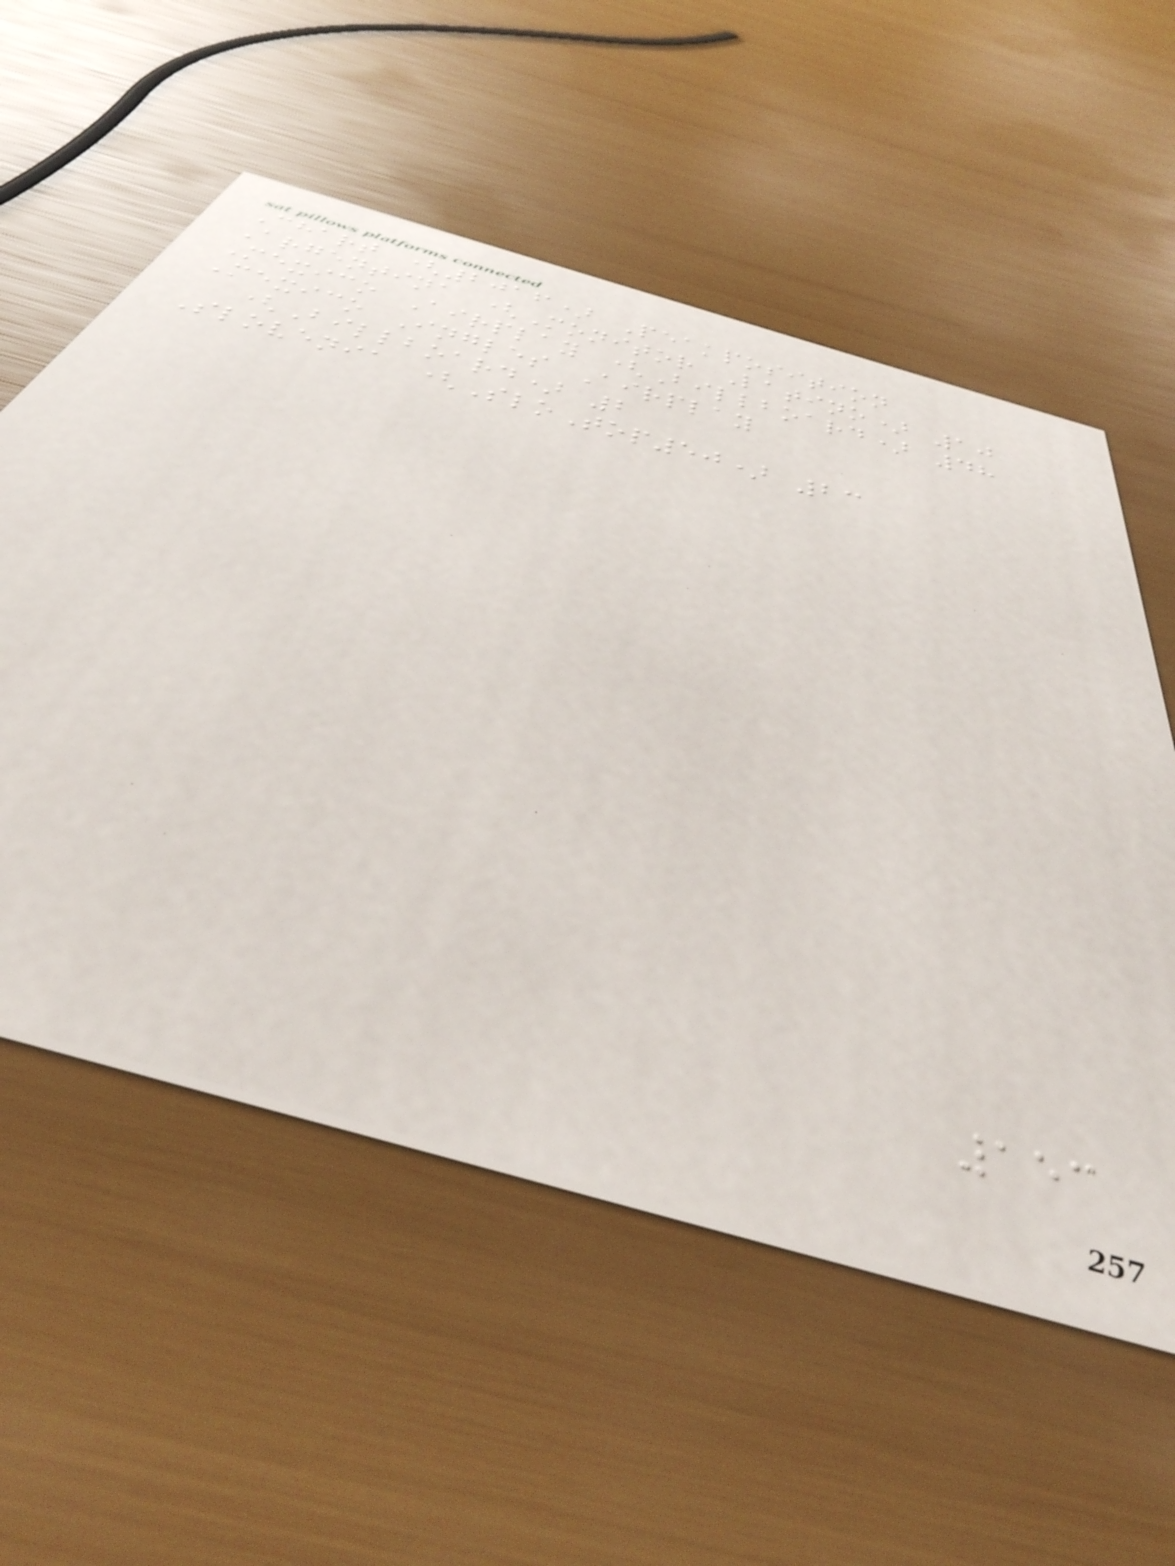Chart (2016) Peakposition
Argentina (Monitor Latino) 10
Mexico Airplay (Billboard) 48
Mexico Ingles Airplay
(Billboard) 2
Slovenia (SloTop50) 23
153
